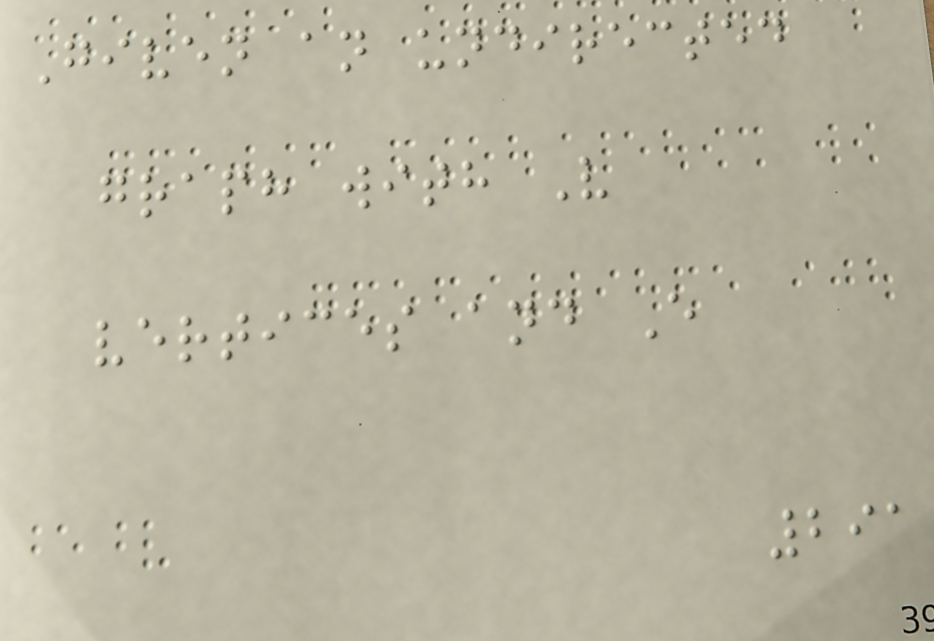Given an undirected
graph with V
vertices and E
291
